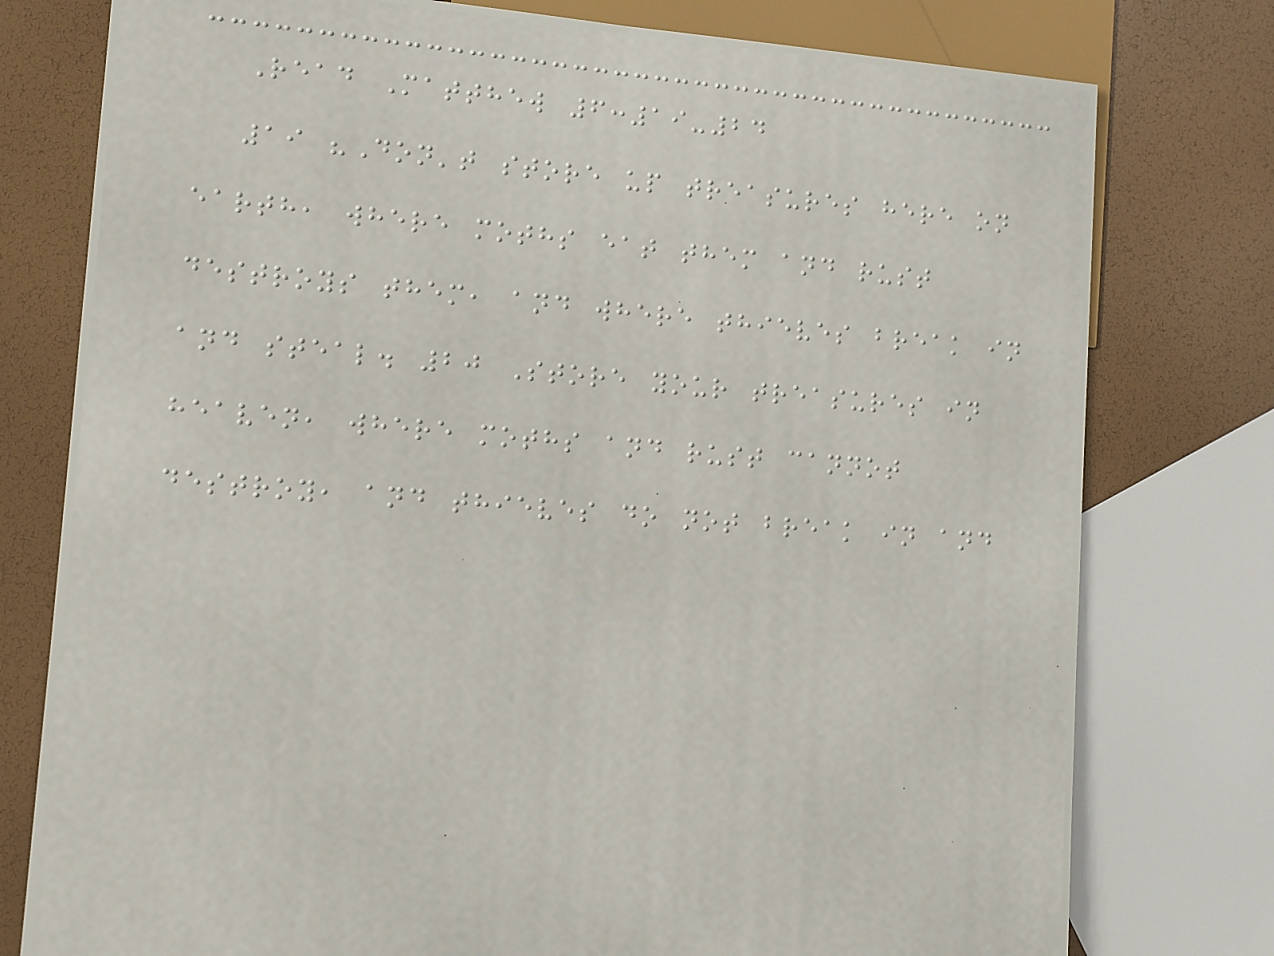Read Matthew 6:19-24
19 "Don't store up treasures here on
earth, where moths eat them and rust
destroys them, and where thieves break in
and steal. 20 Store your treasures in
heaven, where moths and rust cannot
destroy, and thieves do not break in and
